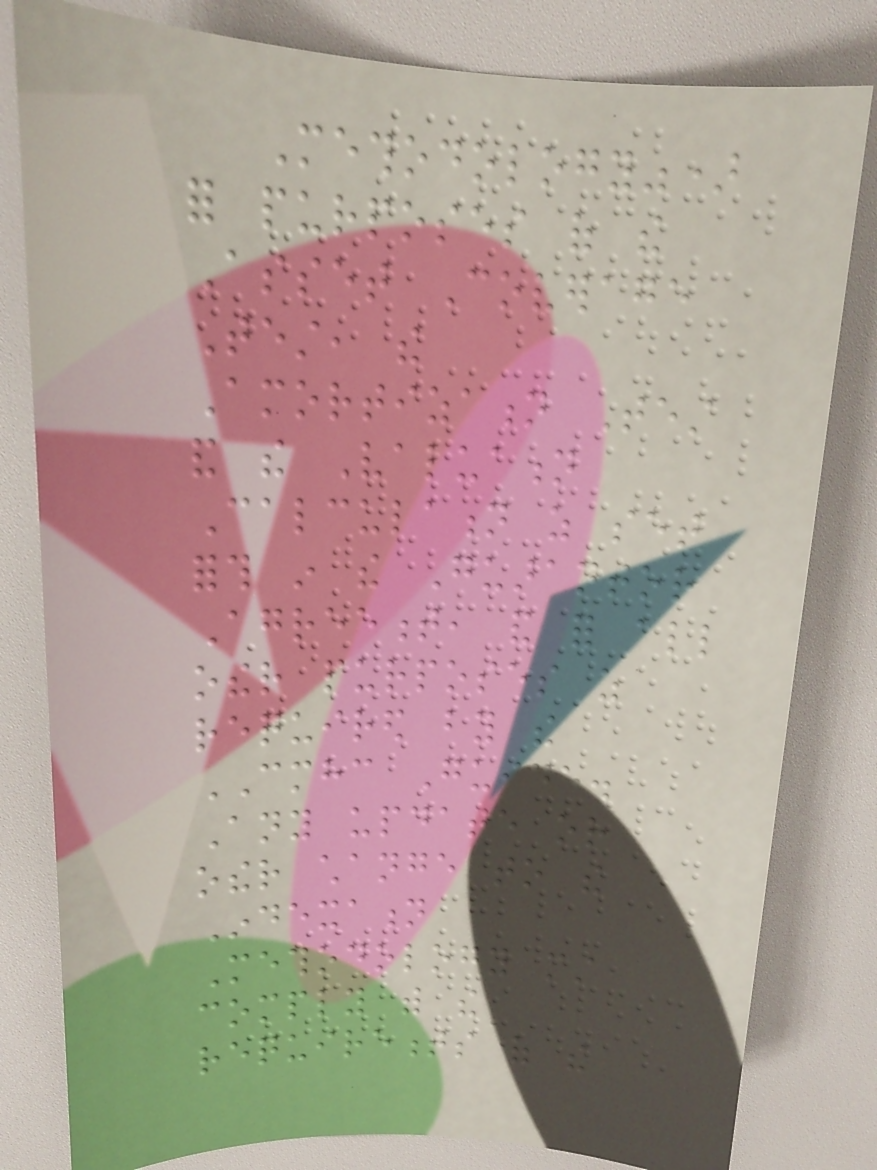Methodology")
for purposes of the
Asset Coverage
Test, the
Amortization Test
and the Valuation
Calculation as set
forth in the Guarantor
Agreement, and for all
other purposes as
required by the
CMHC Guide.
Any update or
other change to the
Indexation
Methodology must
comply with the
requirements of the
